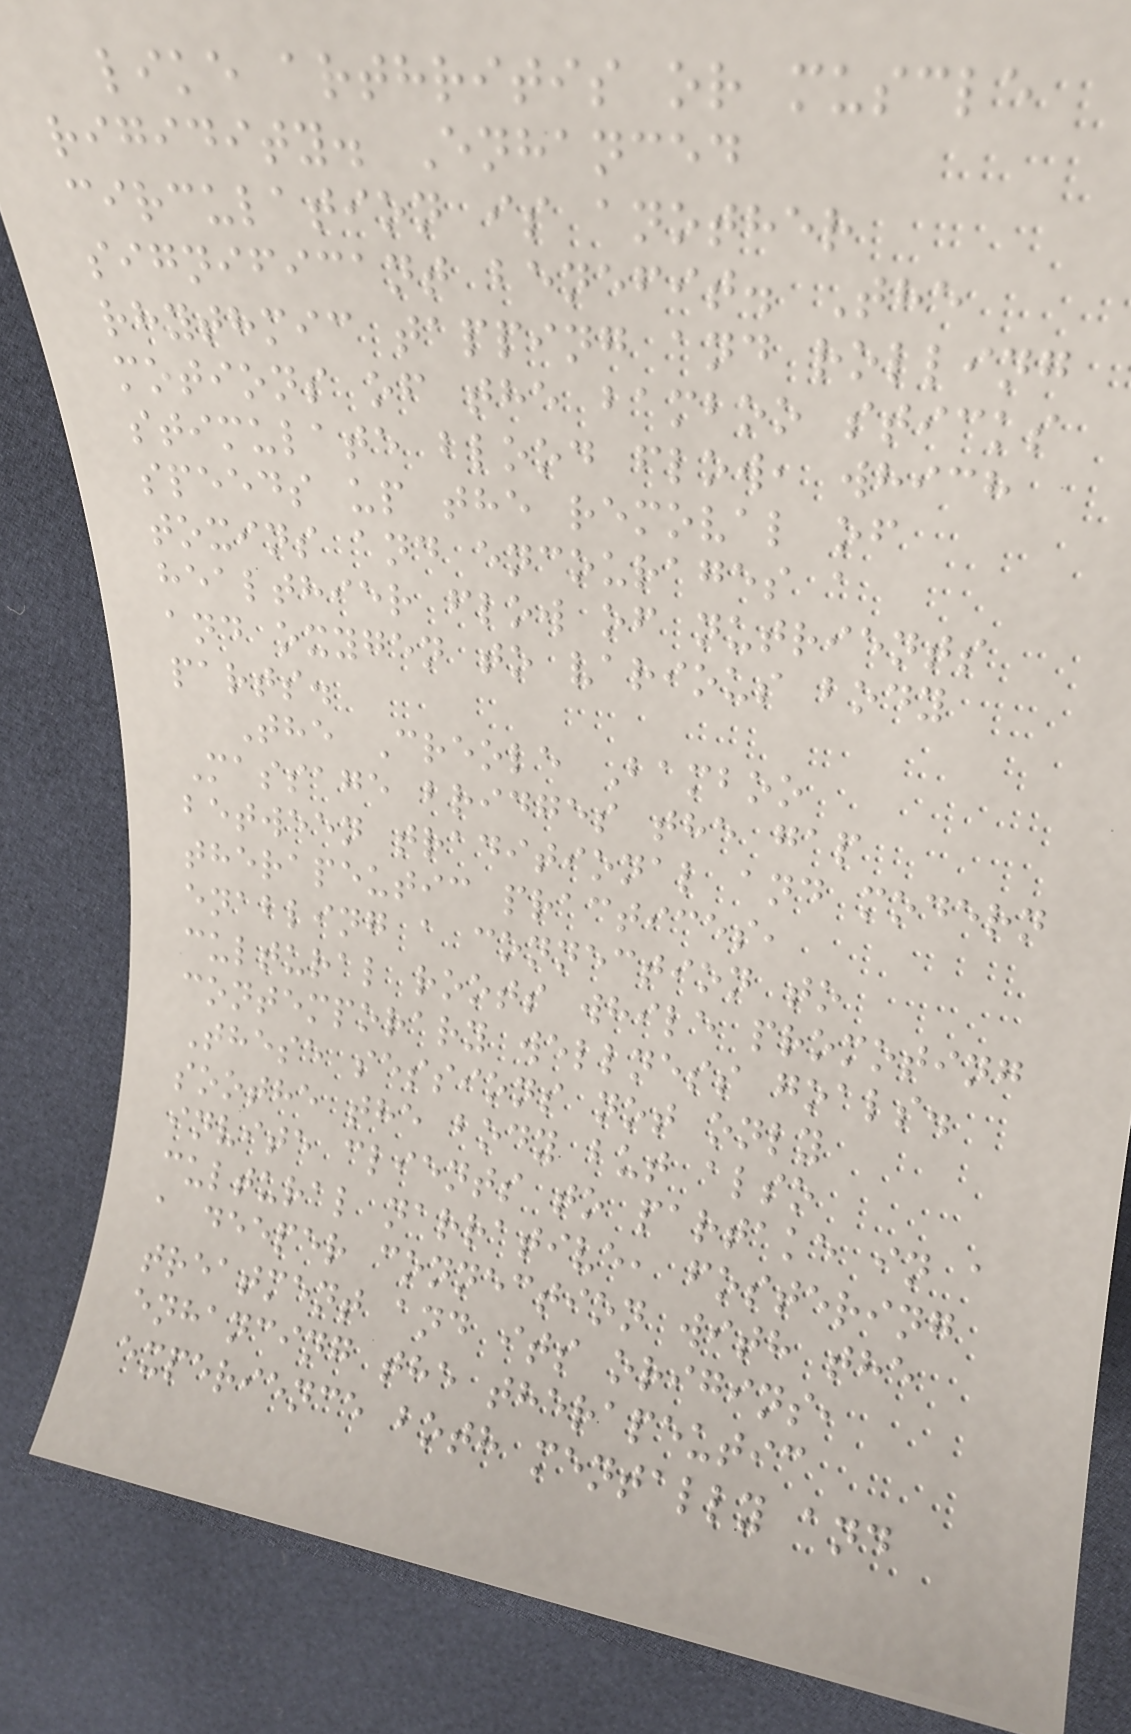like arthritis or muscle
rigidity. Enhanced
circulation is another
significant benefit. The
rhythmic tapping and rolling
motions of the bamboo sticks
stimulate blood flow, which
speeds up the removal of
toxins and encourages a
healthier flow of nutrients
and oxygen to various body
parts.
The Creole Bamboo
Massage bridges the gap
between traditional and modern
therapeutic practices,
enabling a connection to
cultural roots while promoting
contemporary wellness goals.
These sessions not only
soothe the body but also
invite clients to partake in a
cultural narrative, fostering
a deeper connection with the
treatment and its origins,
enhancing the therapeutic
experience both mentally and
